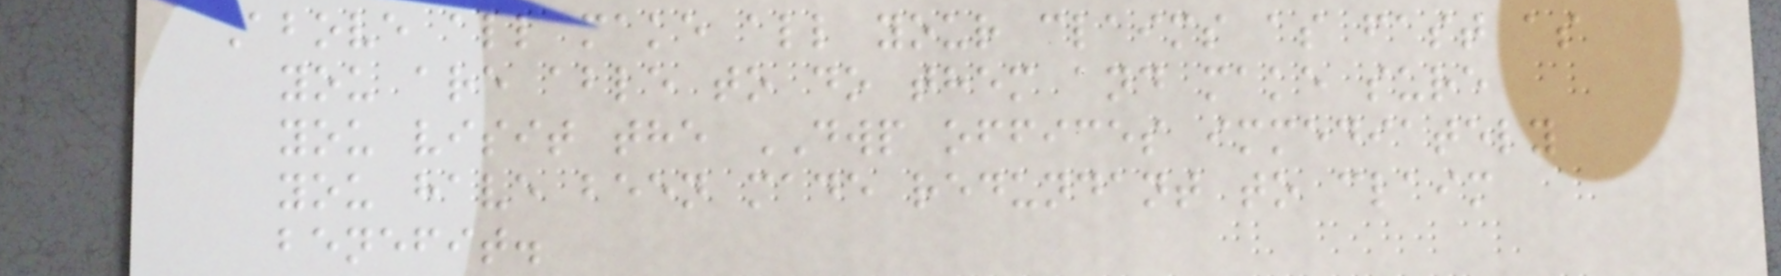Above all make all your claims as fast as
you are able to do them and make sure
you visit the DWP offices immediately
you have been made redundant to claim
benefit.
